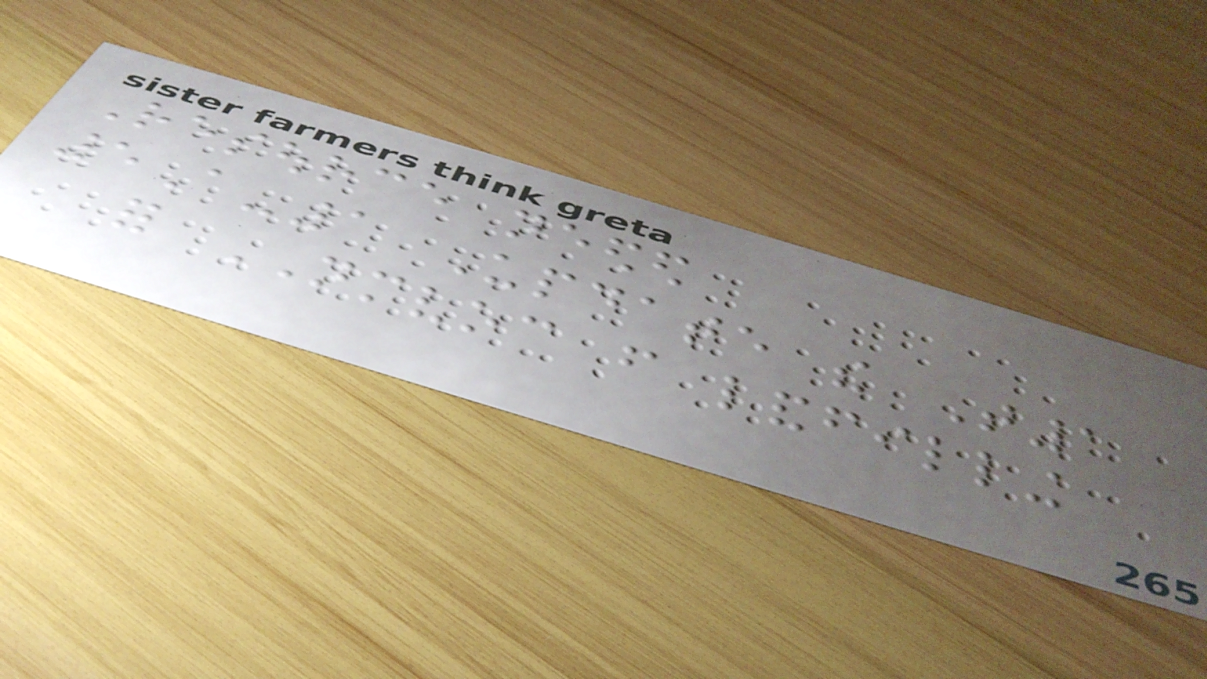Resource needed
5A-1 Update the T1
for NMVOC from landfilling
